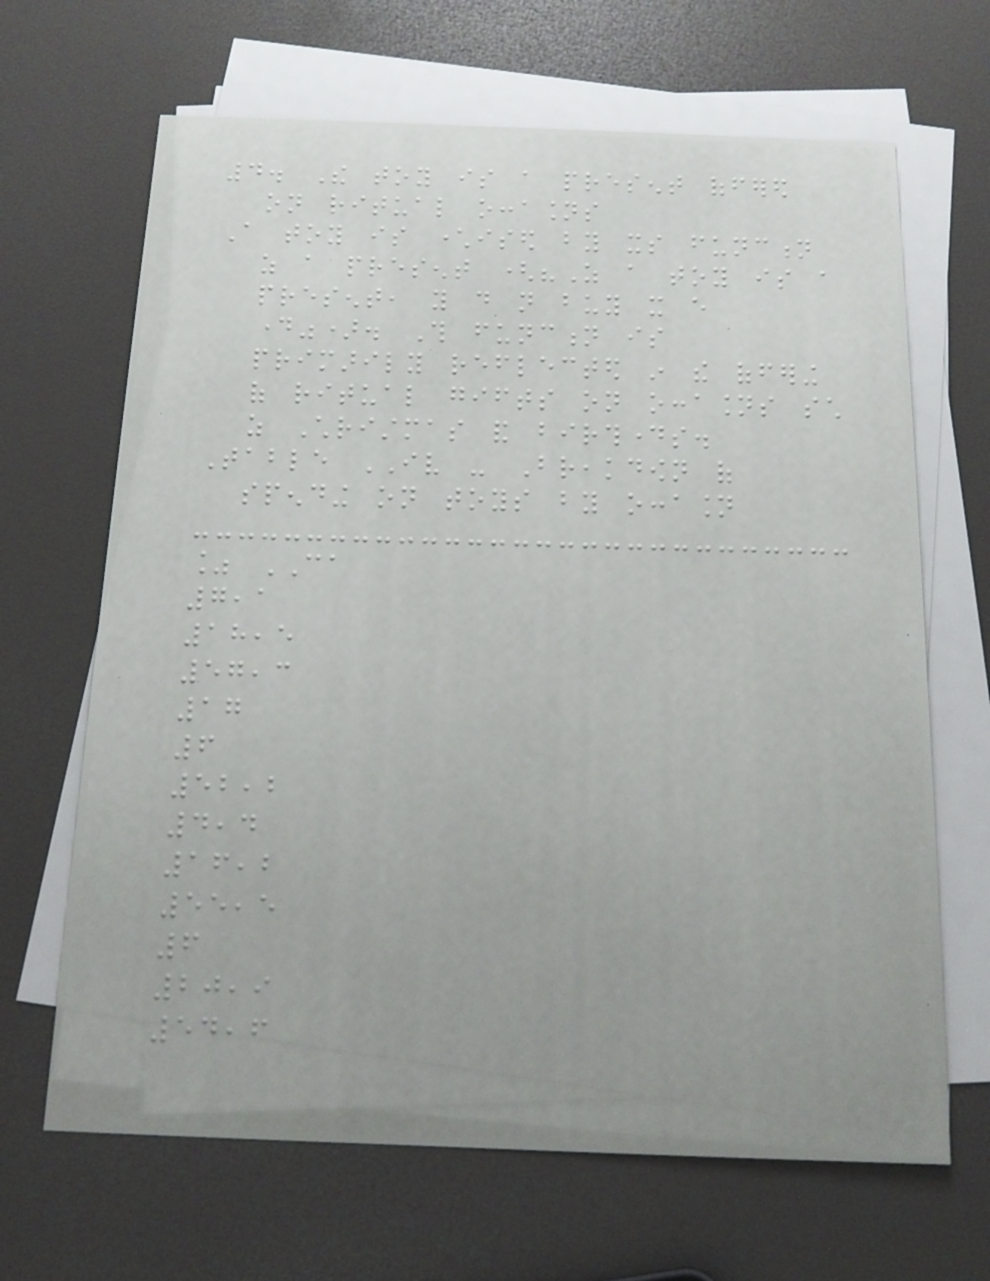4. The toy is a present offered
on ritual occasions
A toy is characterised by its function
as a present ("As a toy is a
present, you do not buy it every
day"). This function is
primarily reflected in the offering
of ritual gifts on occasions such
as Christmas and birthdays.
Table IV - Breakdown of
spending on toys by occasion
% CA
7,1
18,5
57,3
17
6
52,2
4,4
16,2
55,5
6
20,9
54,6
